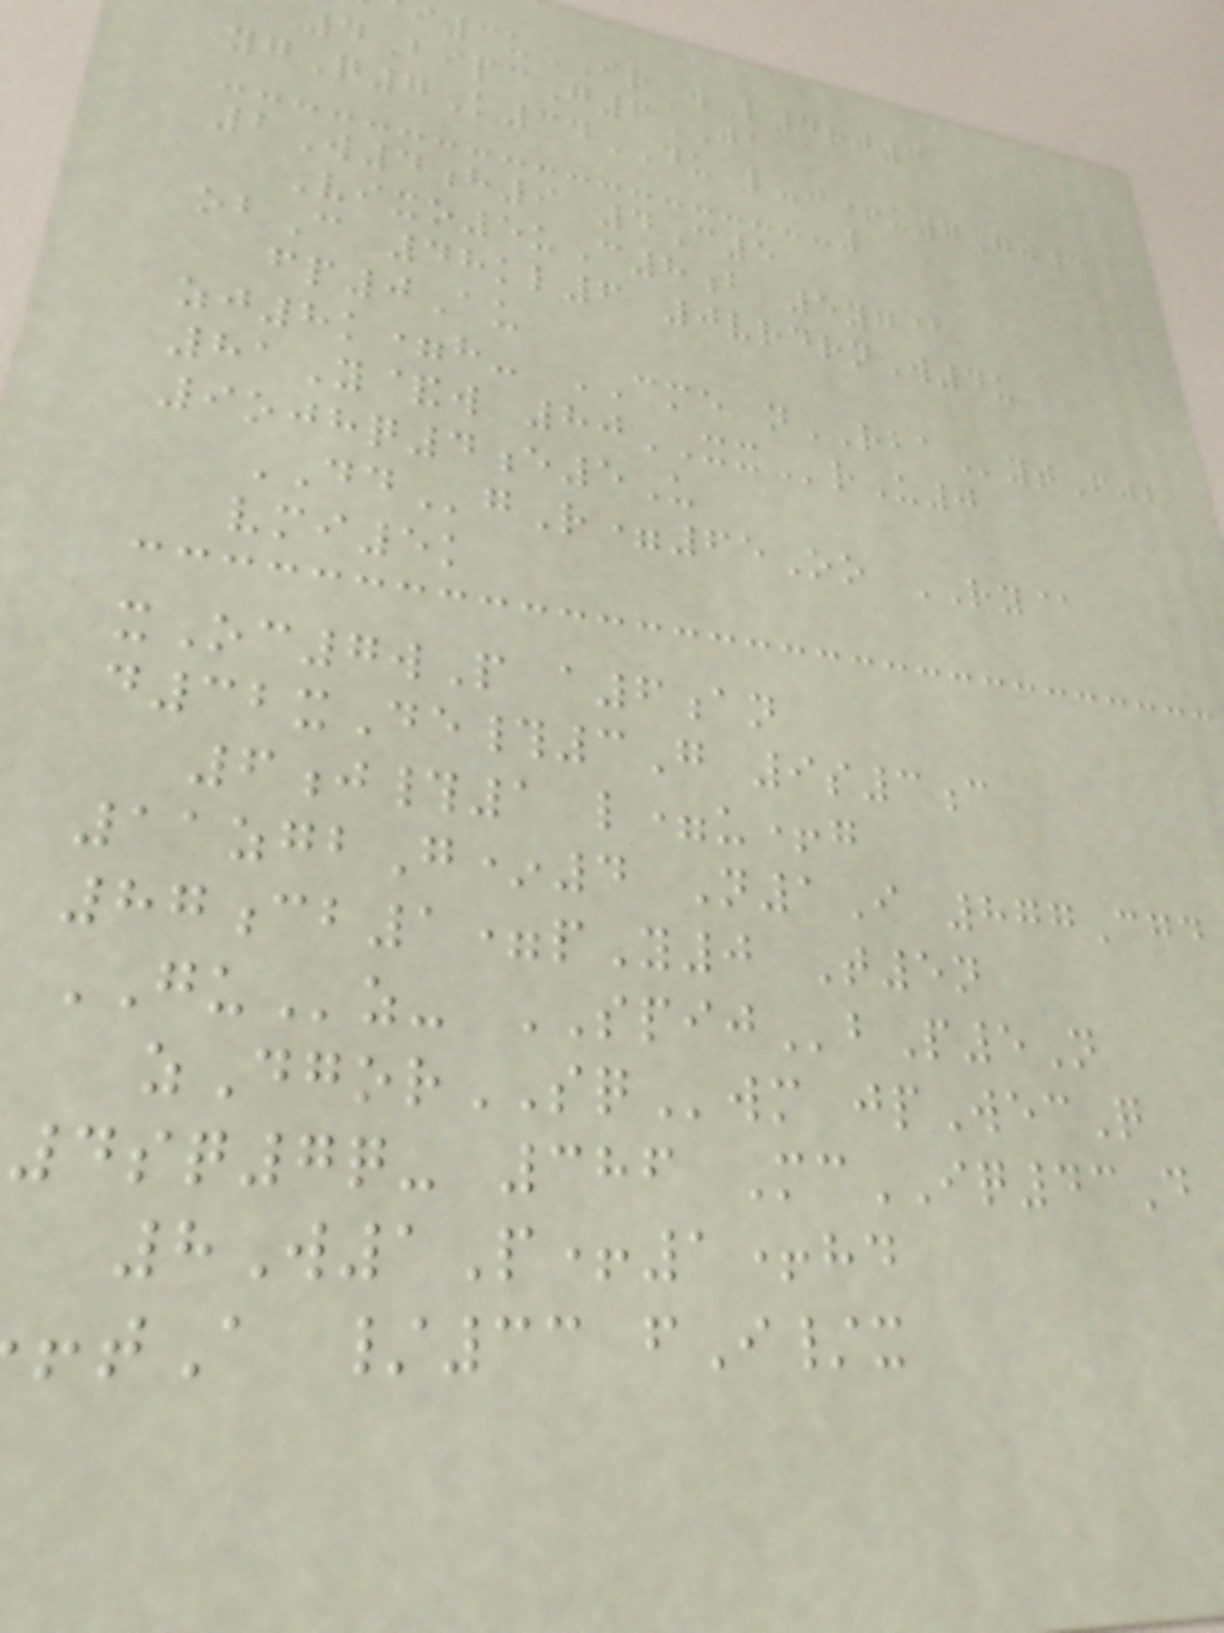i3uIR wL4rj3
4BipcG6JA
ygQ7K34DU l-j+u7Gj3
2W4h9 4C5
Vixo5uC8b 5yg@
obC 48kl6 0vrdrnW4u
fp0Au
zj8k=h- CME nRBAytFjb
81Y&w 80XXrU0
9ojhq4e5U
DDgR=65Oo RY@
vmi5k
xOc7wP a6an
d32xDe#3G 9s3c
6j#1 l=u+g
11zgbG*4 N1I 877Cgd
87cb1=pY0 T5n
GUz- SPIJbP5N
zDgorSQwm jpWecQ
4sq7q- 386 McIQ43D
8W1P+1+hd
tA /33 fI/x
